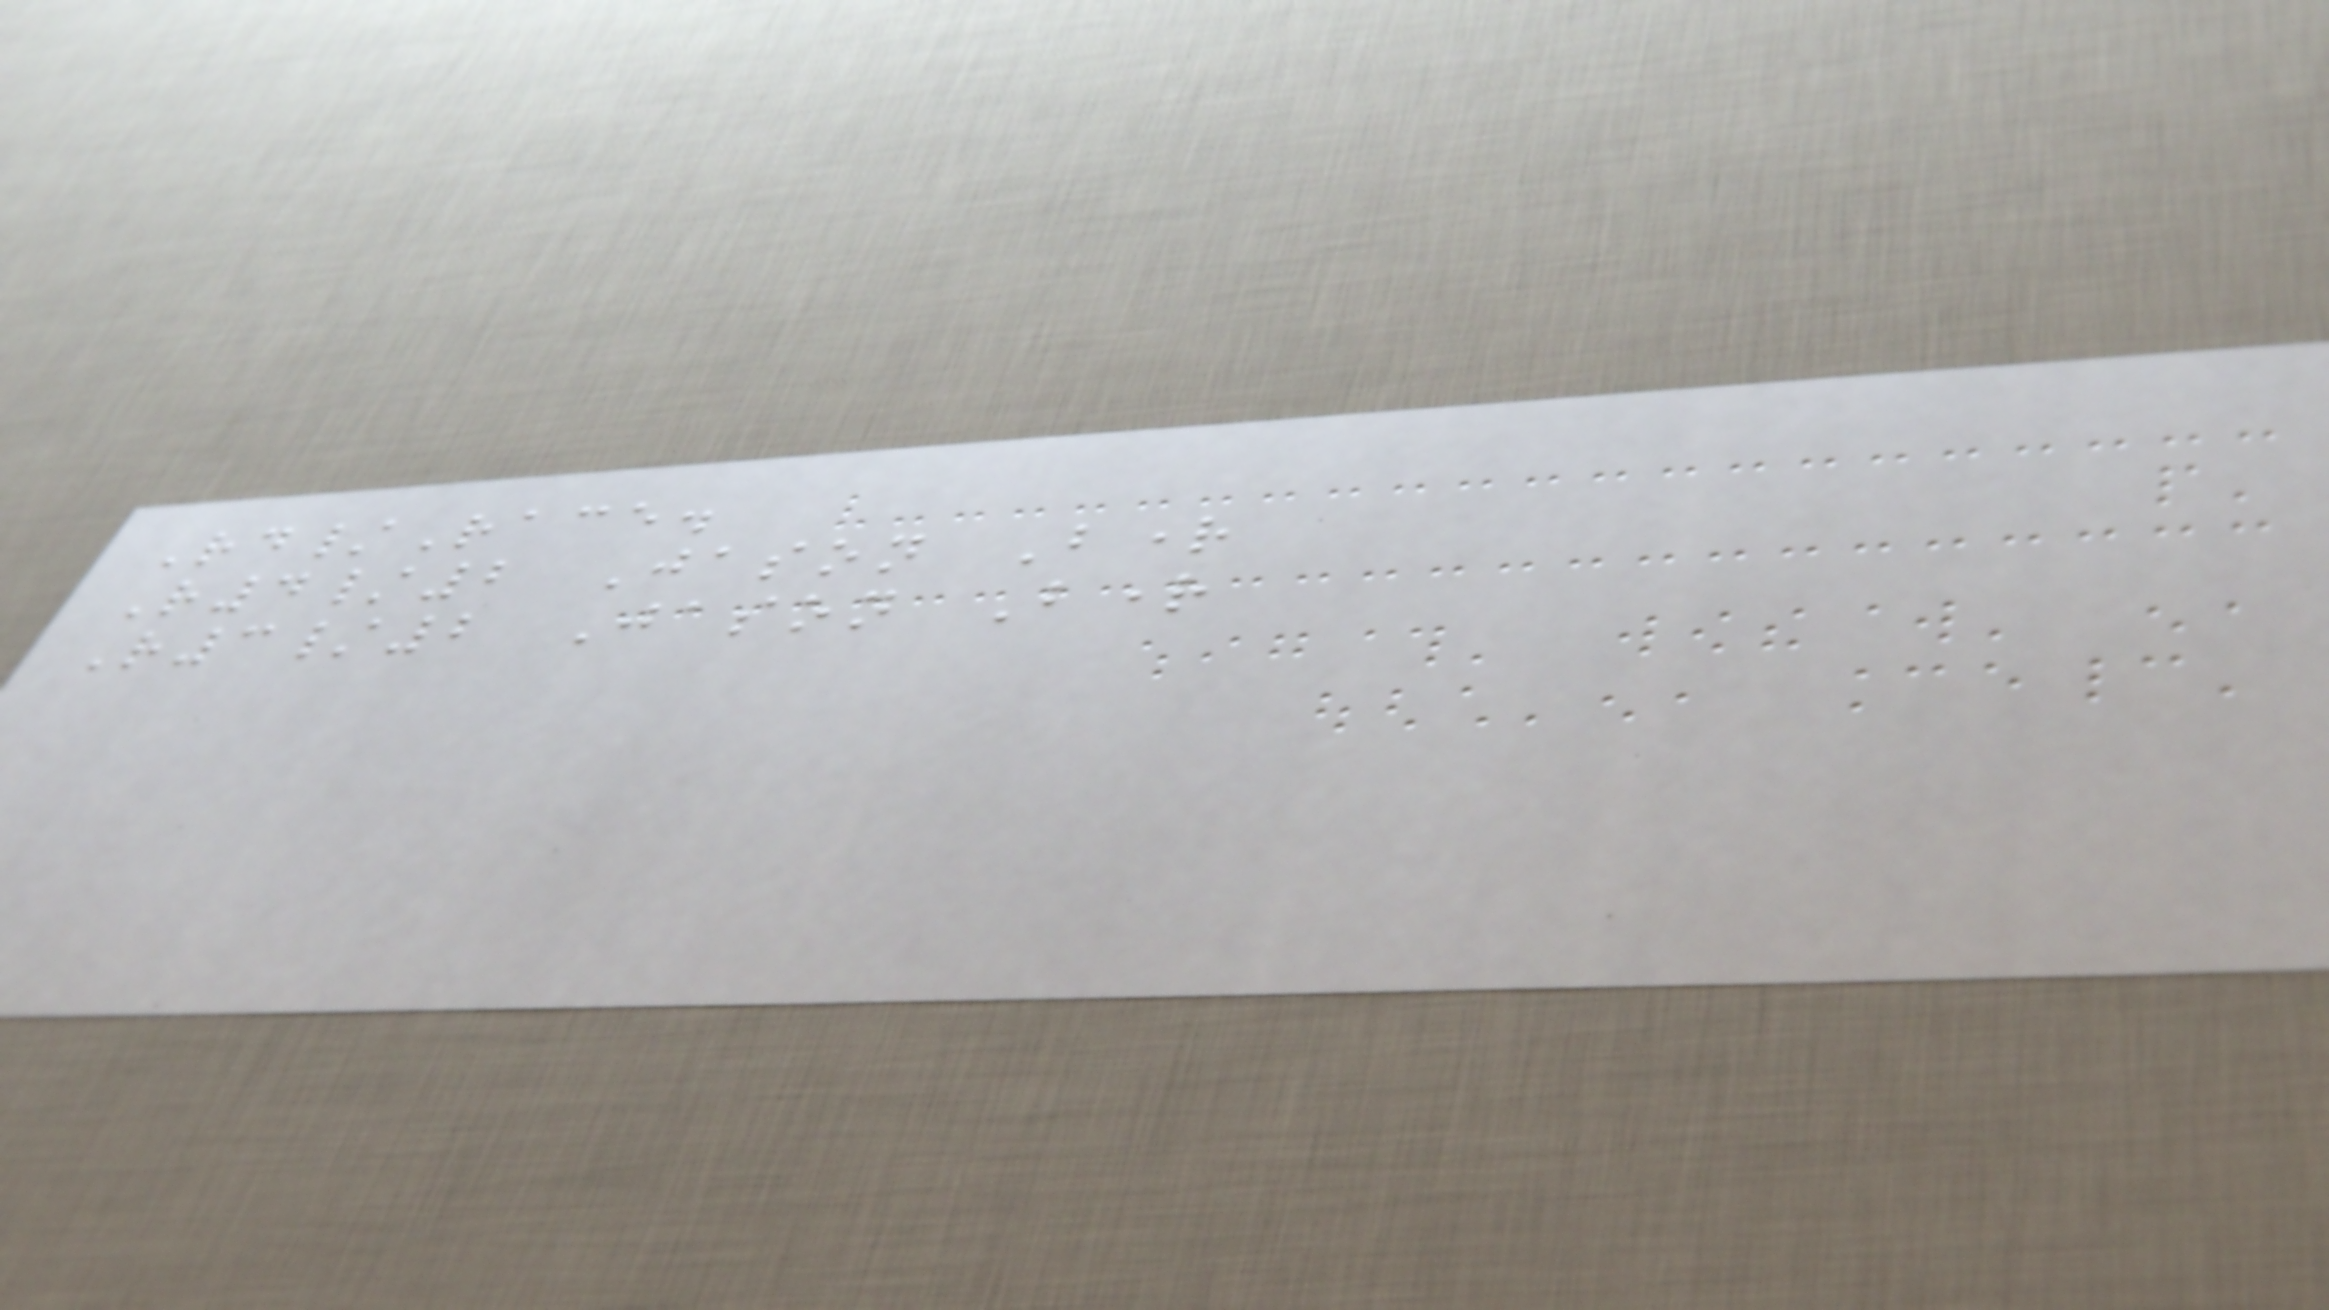Rd/Race.
R4/2 Jason Bright
R3/2 Jason Bright
